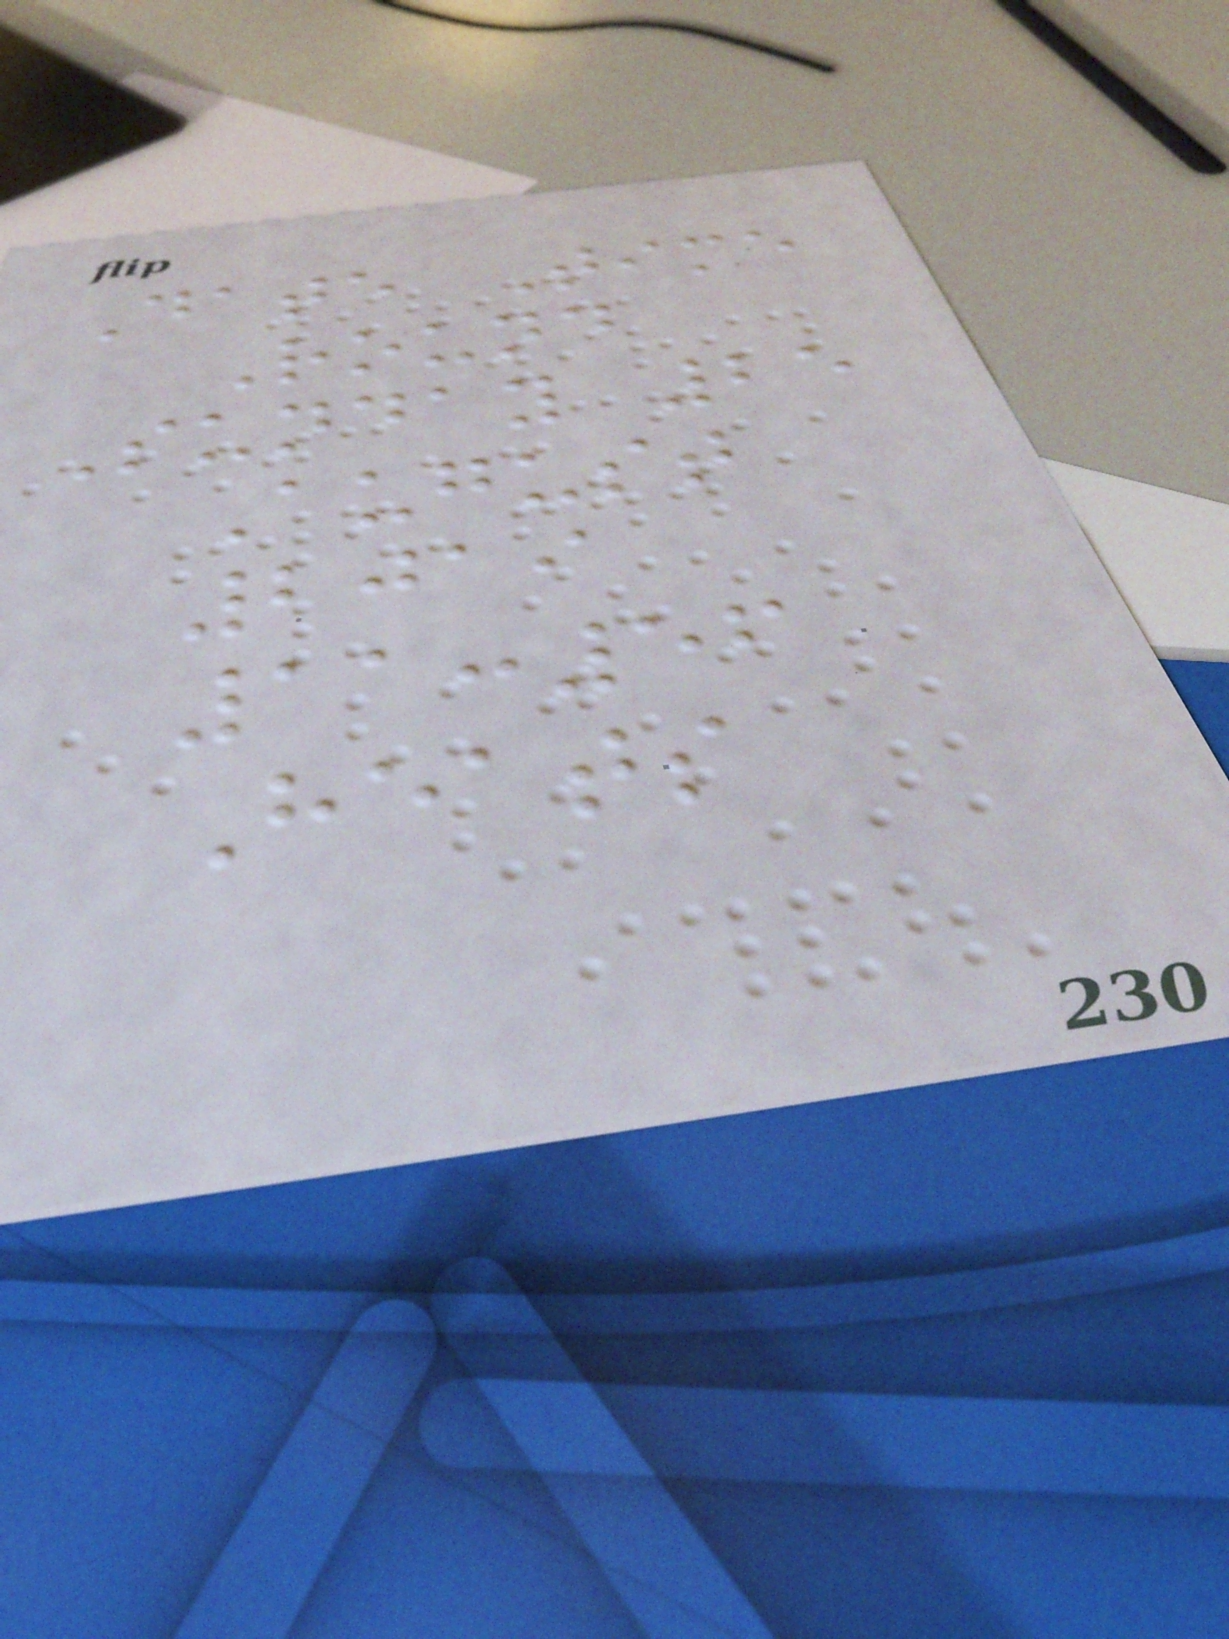Date Time
Round
Sunday 25
August
2019
11:56
Heats
